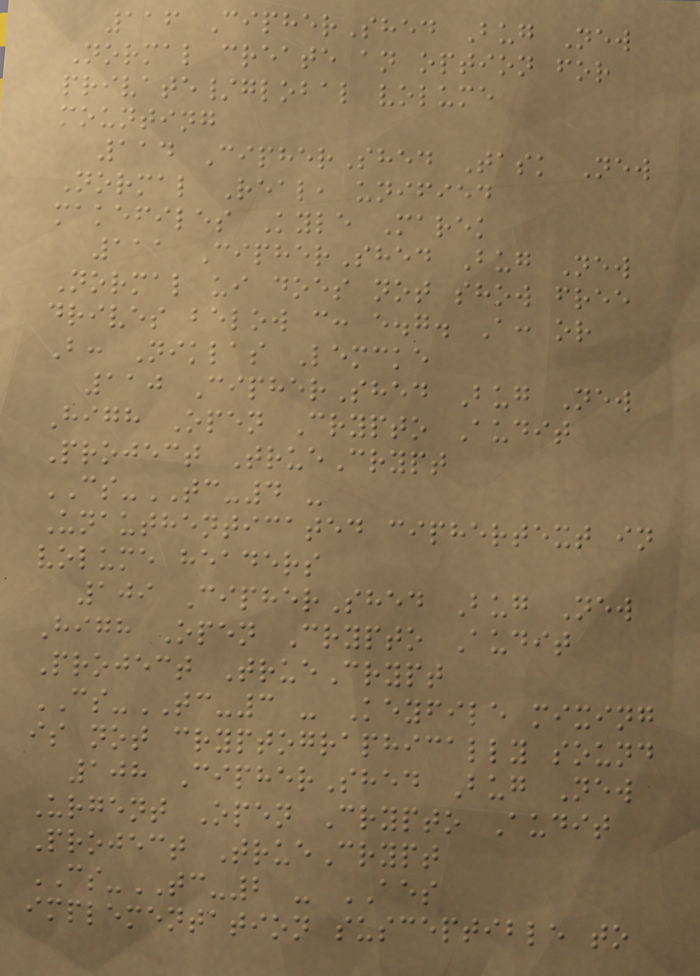116 CipherShed Bug New
Normal create an option for
private/global volume
mounting
114 CipherShed Task New
Normal Real, unified
makefiles Kyle Marek
111 CipherShed Bug New
Normal ui does not show free
drives below c: e.g. A: or
B: Niklas Lemcke
110 CipherShed Bug New
High Open Crypto Audit
Project TrueCrypt
CS-TC-4 -
Unauthenticated ciphertext in
volume headers
109 CipherShed Bug New
High Open Crypto Audit
Project TrueCrypt
CS-TC-3 - Keyfile mixing
is not cryptographically sound
108 CipherShed Bug New
Urgent Open Crypto Audit
Project TrueCrypt
CS-TC-2 - AES
implementation susceptible to
